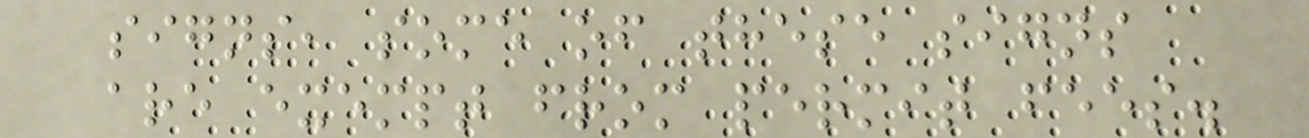signs, some of these signs
are exempt from permit fees.
